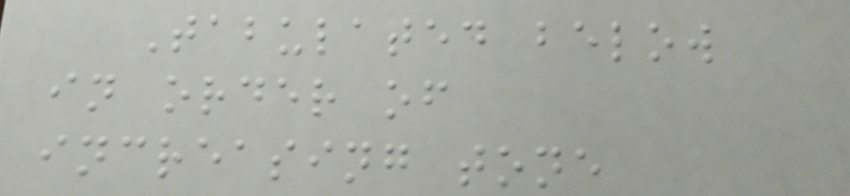Tabulated below
in order of
increasing tone
